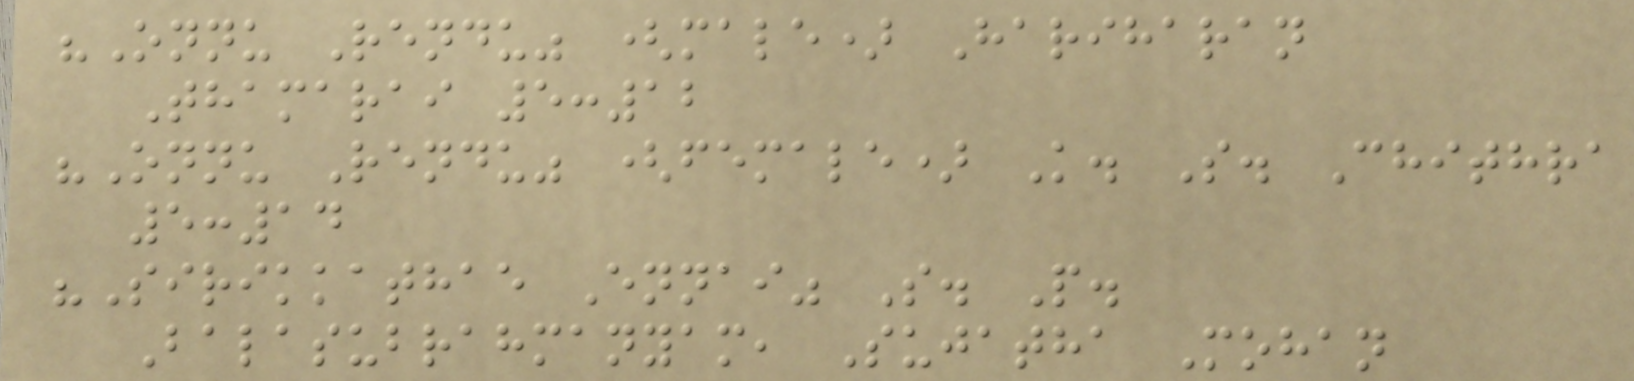"Onnu Rendu" (male) Hariharan
Thamarai 5:12
"Onnu Rendu" (female) K. S. Chithra
5:14
"Sirikkathae Ennai" S. P.
Balasubrahmanyam, Sujatha Mohan
